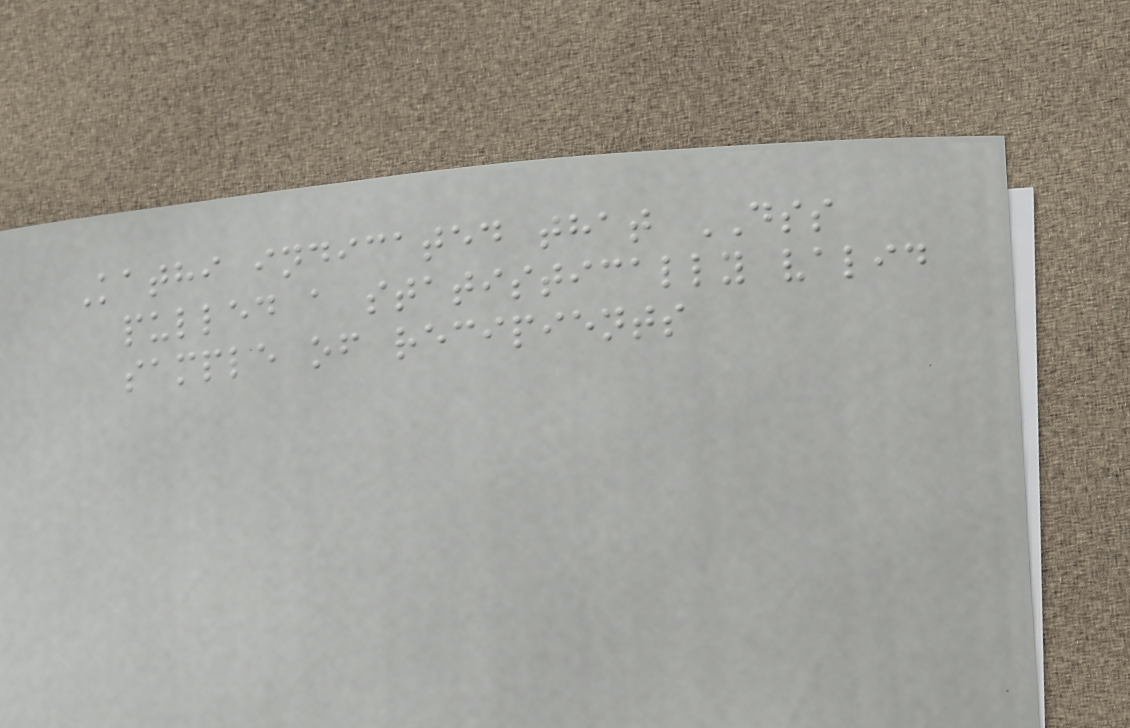Kathi indicated that DSS
pulled a statistically valid
sample of recipients
